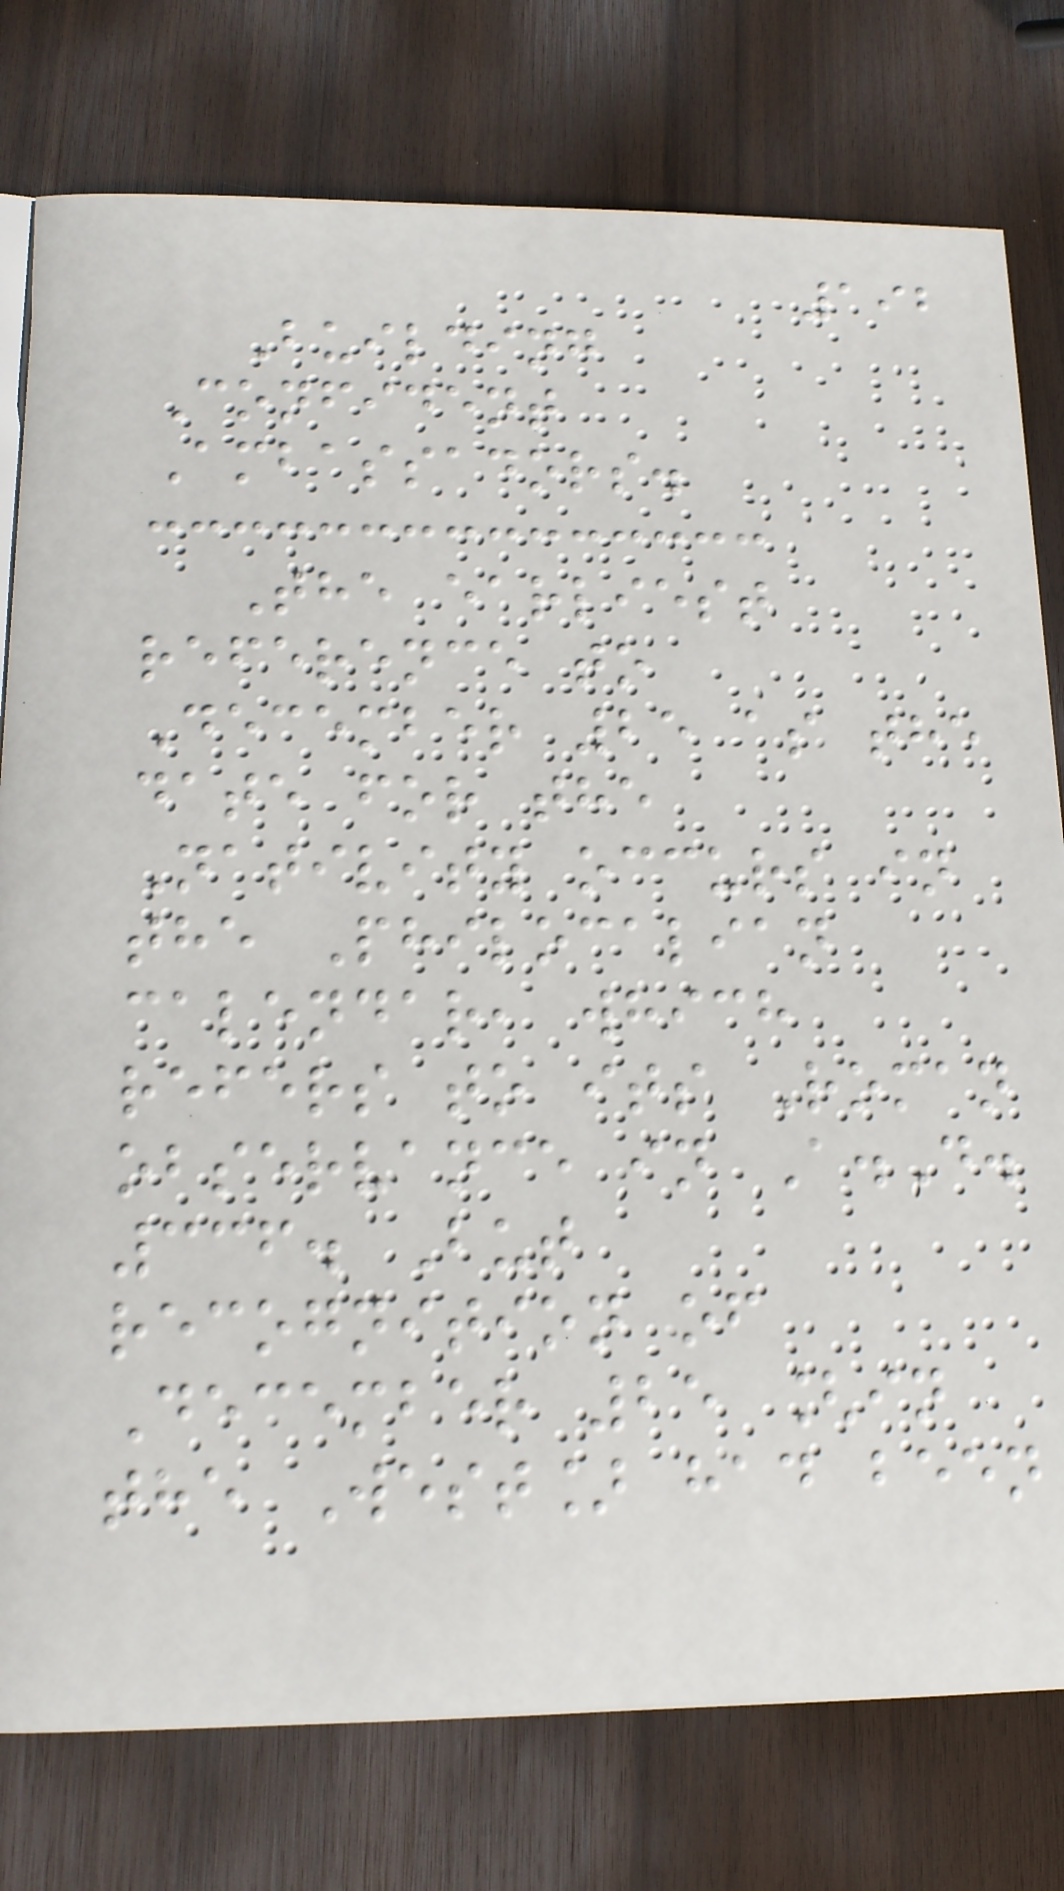192
Building
Confident
Ambassadors.
The earliest
reference to
December 25 as the
date for the
Nativity occurs in
the Philocalian
calendar, which
refers to its Roman
observance in A.D.
336. But
recognition of
December 25 [in
the West] had been
